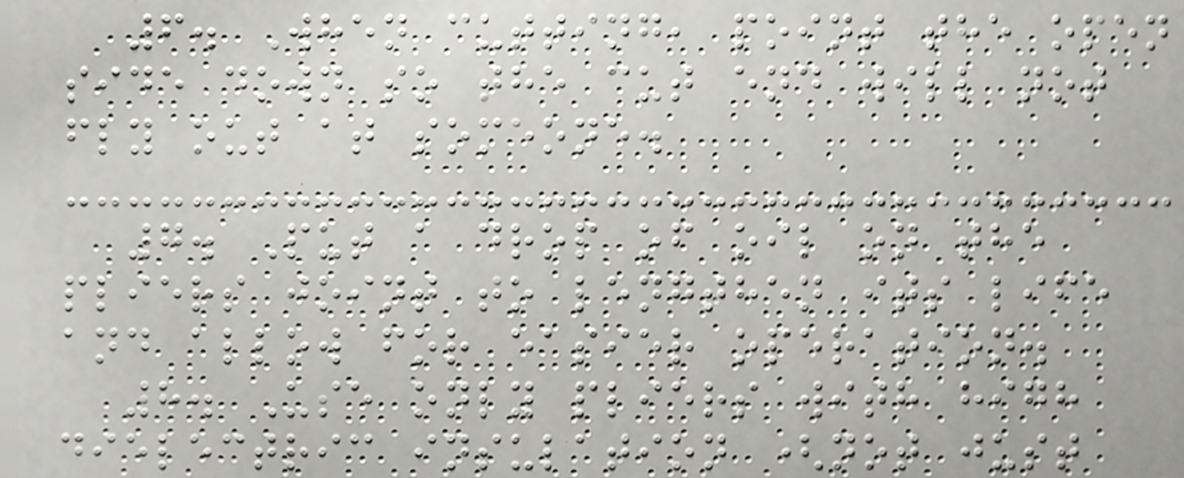6. When cutting, point the open
side down so the cut end will not
fly out at someone.
7. Put a drop of oil on the
pliers joint to lengthen its life
and allow for easier operation.
8. Use only pliers with high
dielectric insulation (not just
